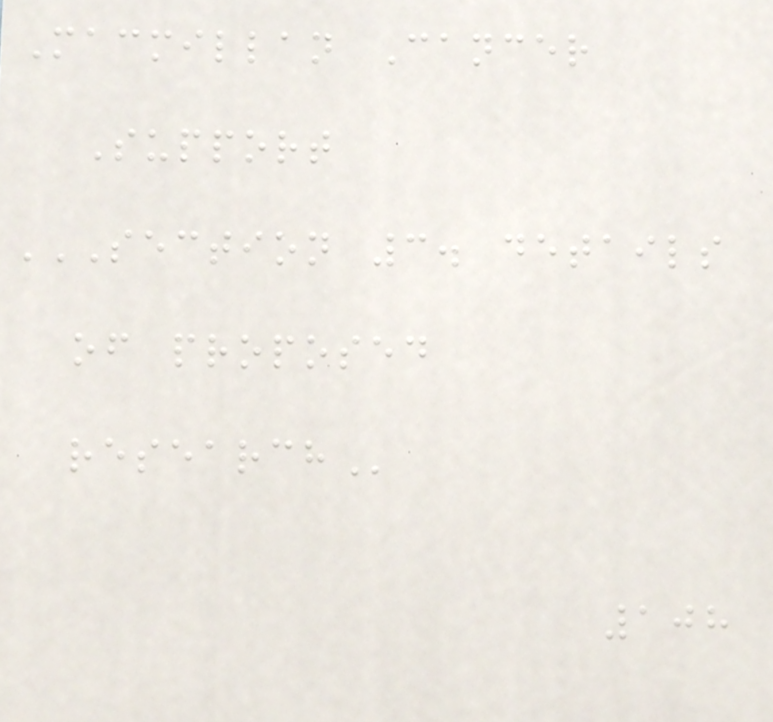Macmillan Cancer
Support
SECTION 3. DETAILS
OF PROPOSED
RESEARCH
108
